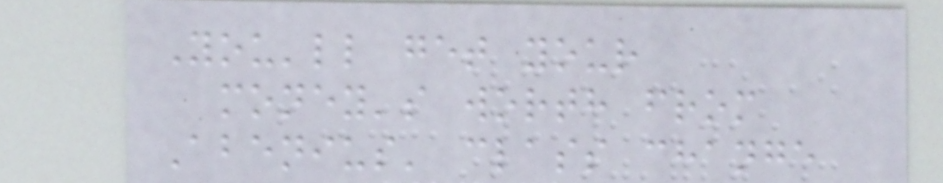You'll get your
money's worth from
Abenius' class change
